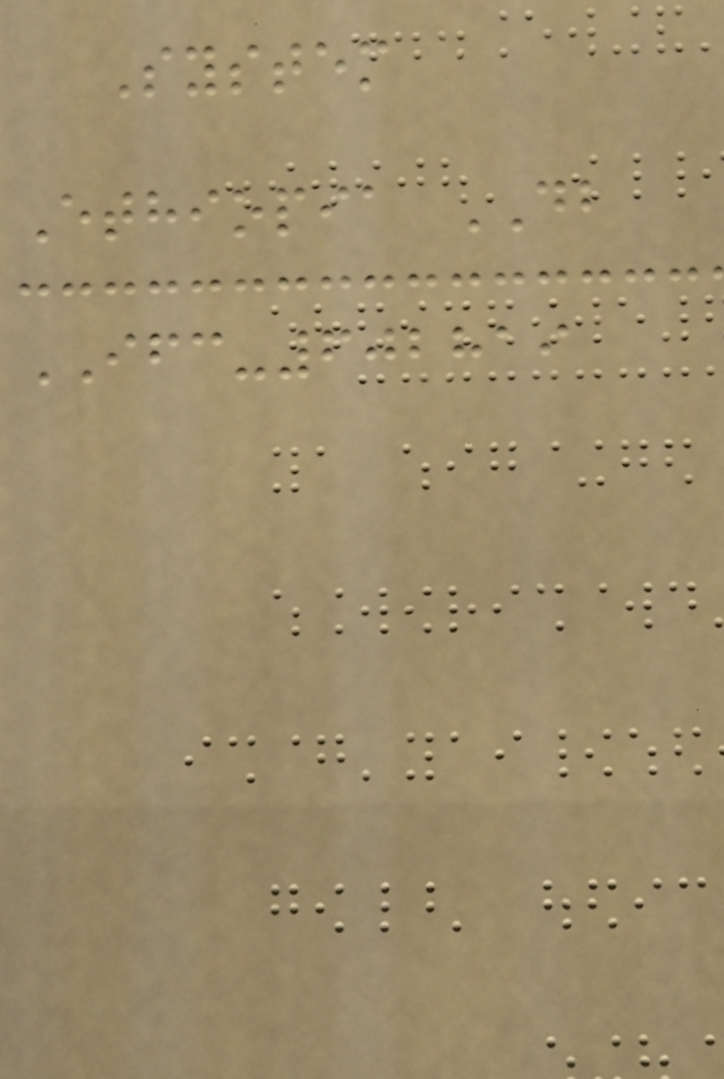System
Ethiopia DB
IFC-602819
